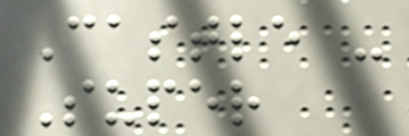Castle -
Super
